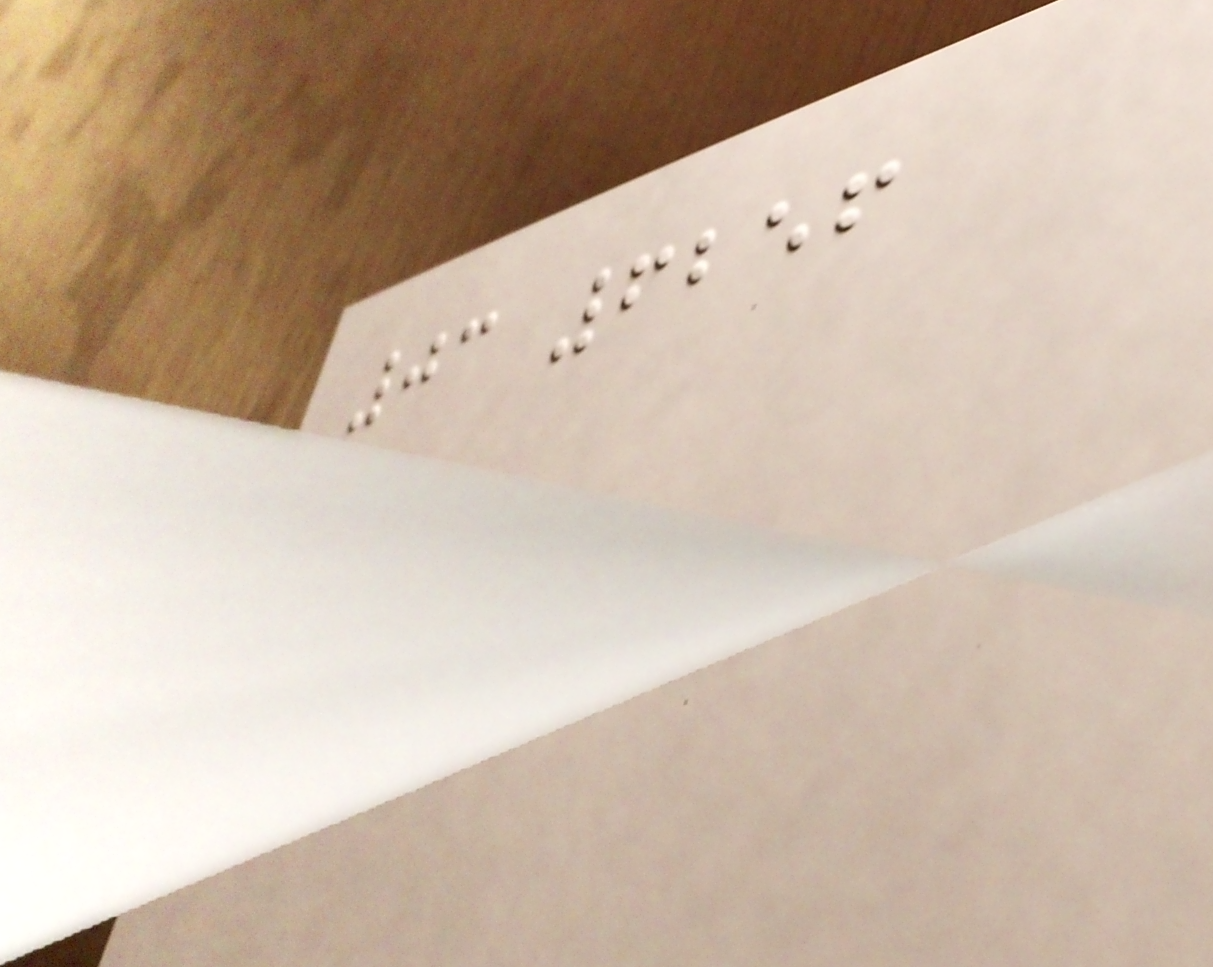03 6256
